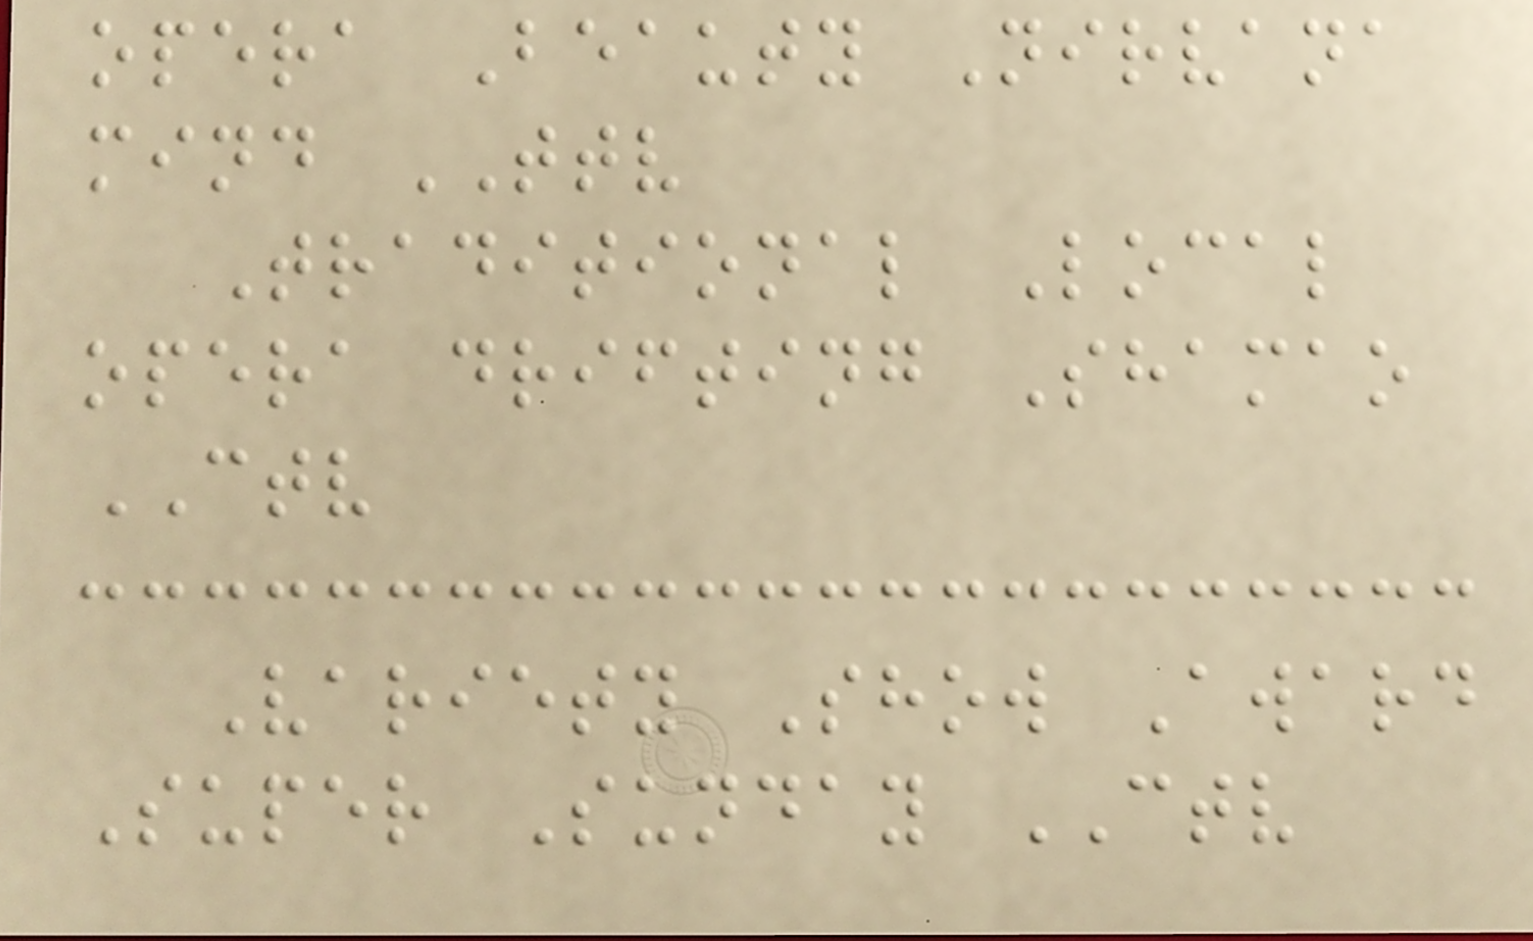opera Beauty Nirvana
mind TTV
Traditional Local
opera drifting Shamao
CTV
Variety Show Award
Super Sunday CTV
